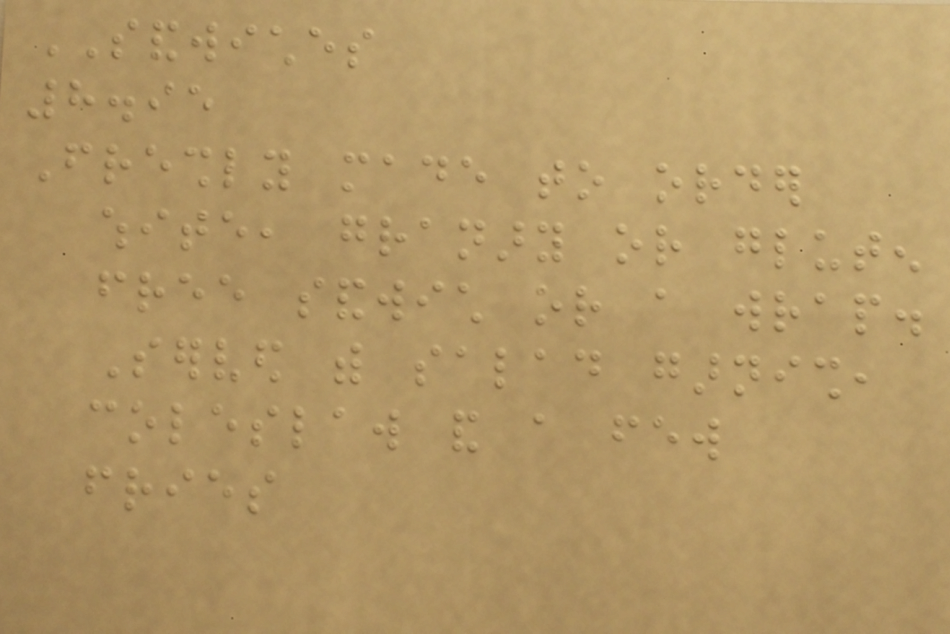SANDWICHES
8.95
Freshly made to order
white, granary or gluten
free sandwich or a wrap.
Served with salad garnish,
coleslaw and a few
fries
